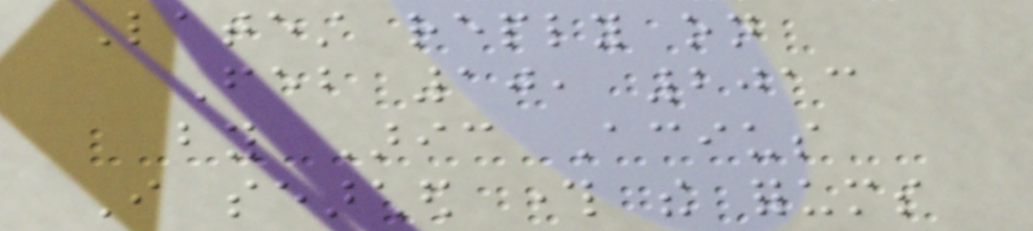Latest reply on
Feb 10, 2013
by Aric Acius
I searched through the forums
